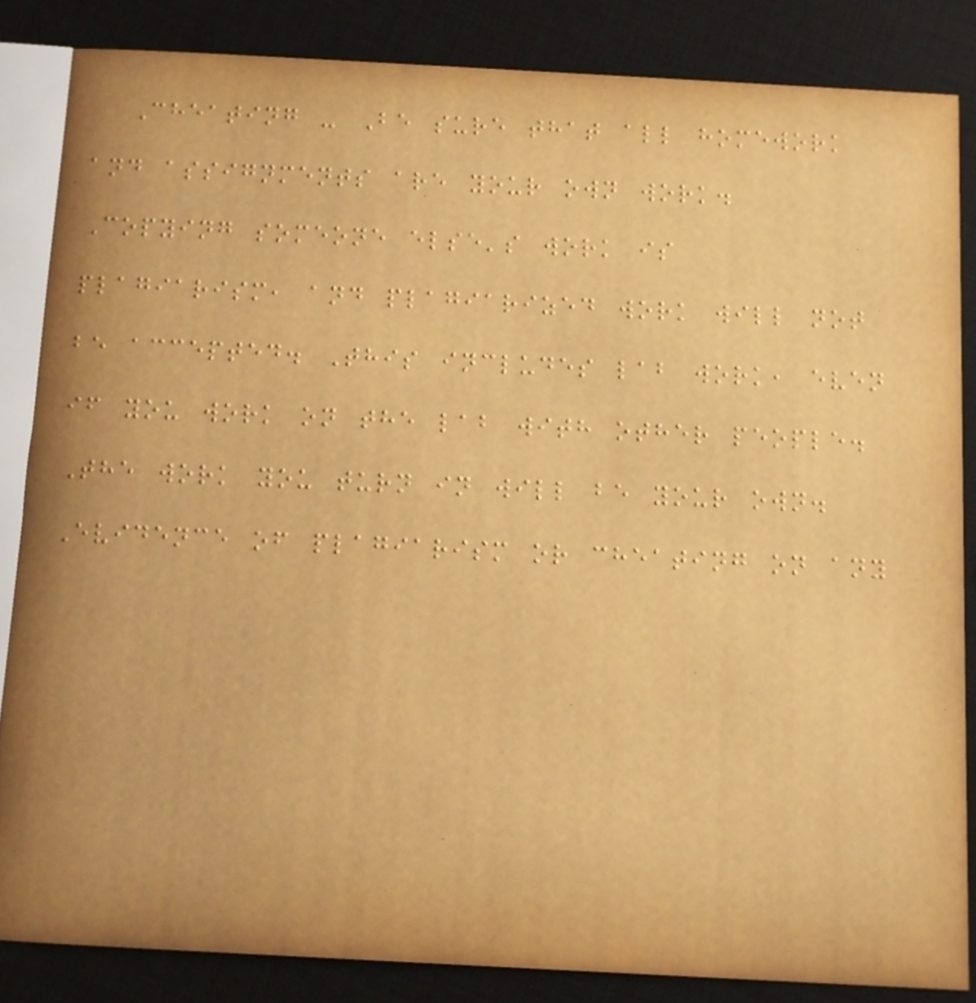Cheating - Be sure that all homework
and assignments are your own work.
Copying someone else's work is
plagiarism, and plagiarized work will not
be accepted. This includes lab work, even
if you work on the lab with other people.
The work you turn in will be your own.
Evidence of plagiarism or cheating on any
